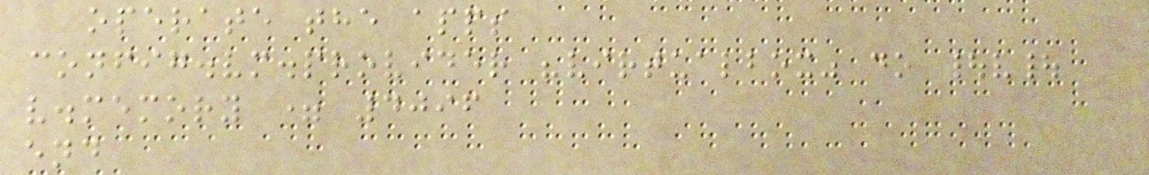operate the apps
config.vm.provider "virtualbox" do |v|
v.memory = 4096
end
